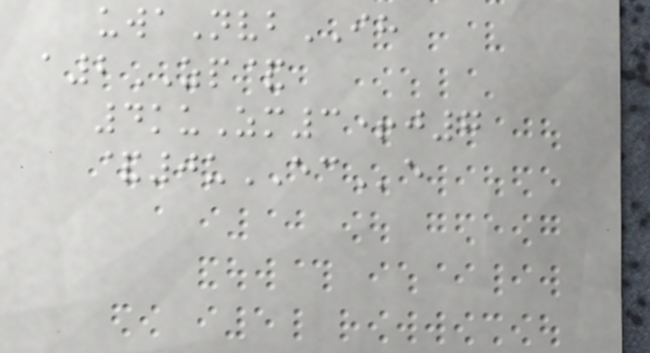uwaNvbIH
a2ZP&
4kuZm3+j7
&0uECe
